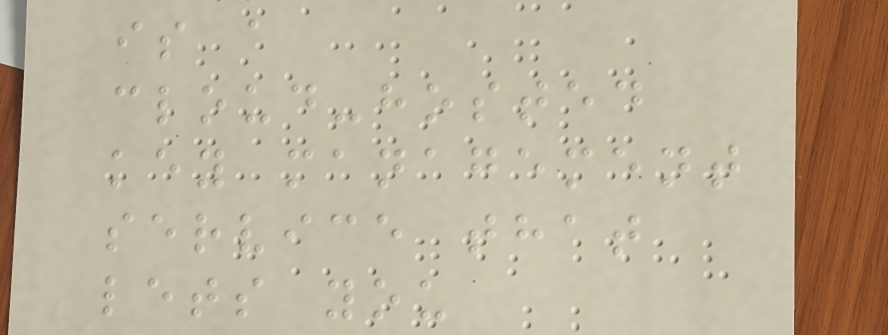is a
cloud-hosted
key management
service that
lets you
